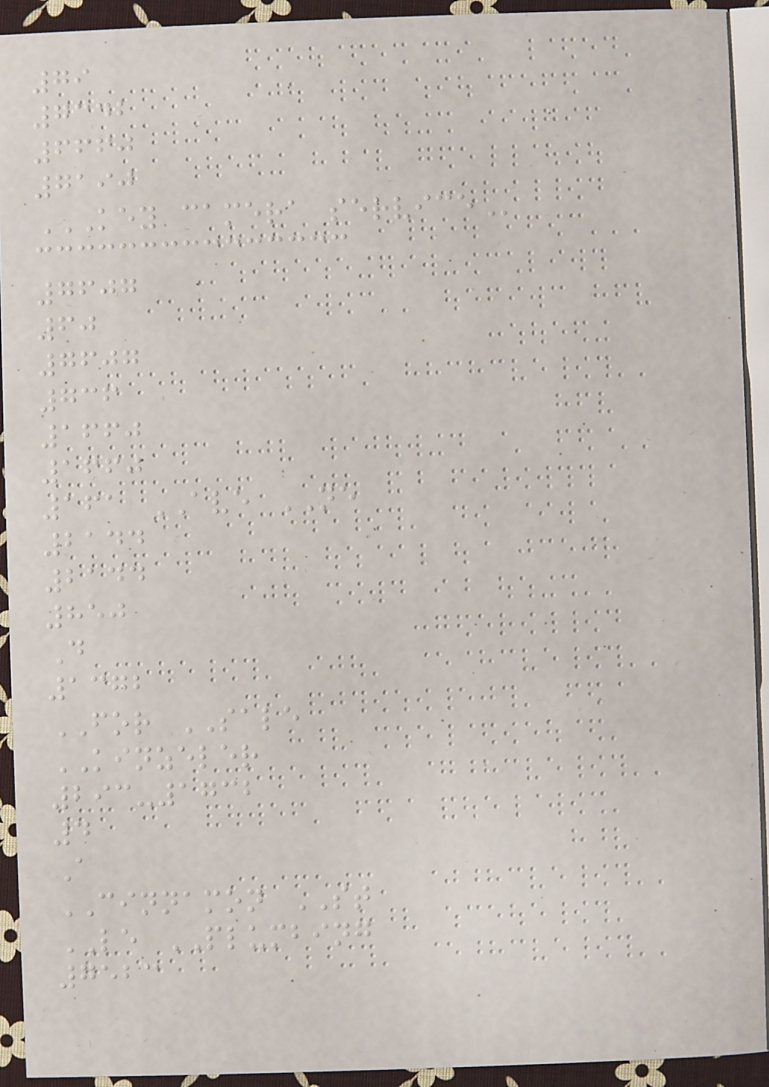79
7342
6660
7190
KEY CAMERA SERVICE
7607
60
7607
736
1660
1660
161 AVE NE
2144
2144
850
D
1372
FOR SALE
KINZELER
293-1732
4
A
CINNAMON ST
LE PLUMBING
7523
